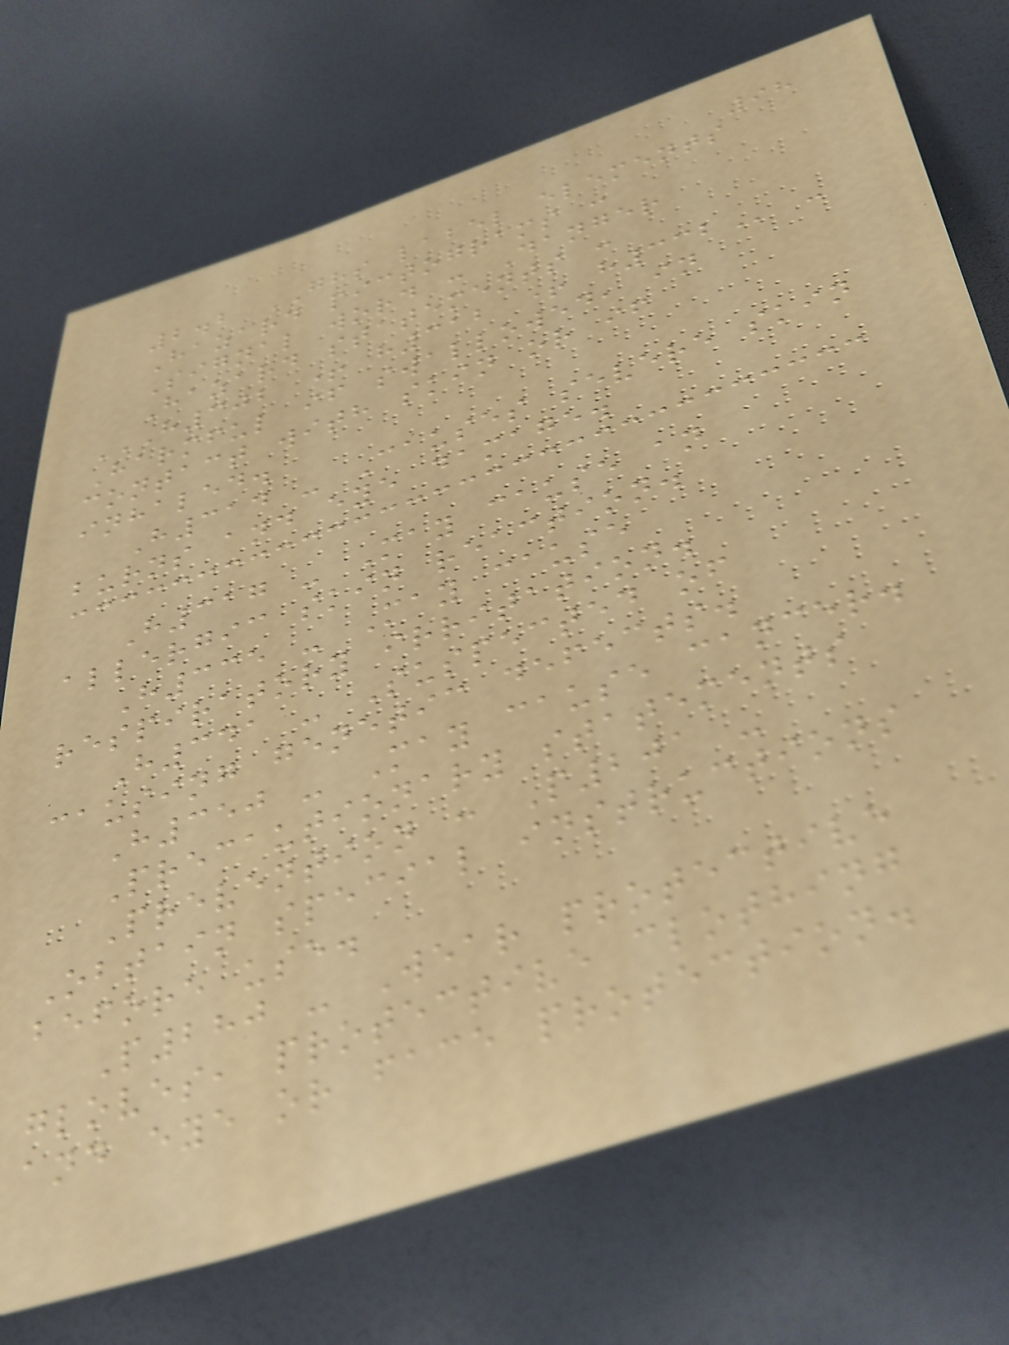98
2.2 GHS label elements
Hazard pictograms :
Signal word : Danger
Hazard statements :
H302 + H312 + H332 -
Harmful if swallowed, in
contact with skin or if
inhaled.
H314 - Causes severe skin
burns and eye damage.
H317 - May cause an
allergic skin reaction.
H335 - May cause
respiratory irritation.
H341 - Suspected of
causing genetic defects.
H350 - May cause cancer.
Precautionary statements
Prevention : P201 -
Obtain special instructions
before use.
P280 - Wear protective
gloves, protective clothing
and eye or face protection.
